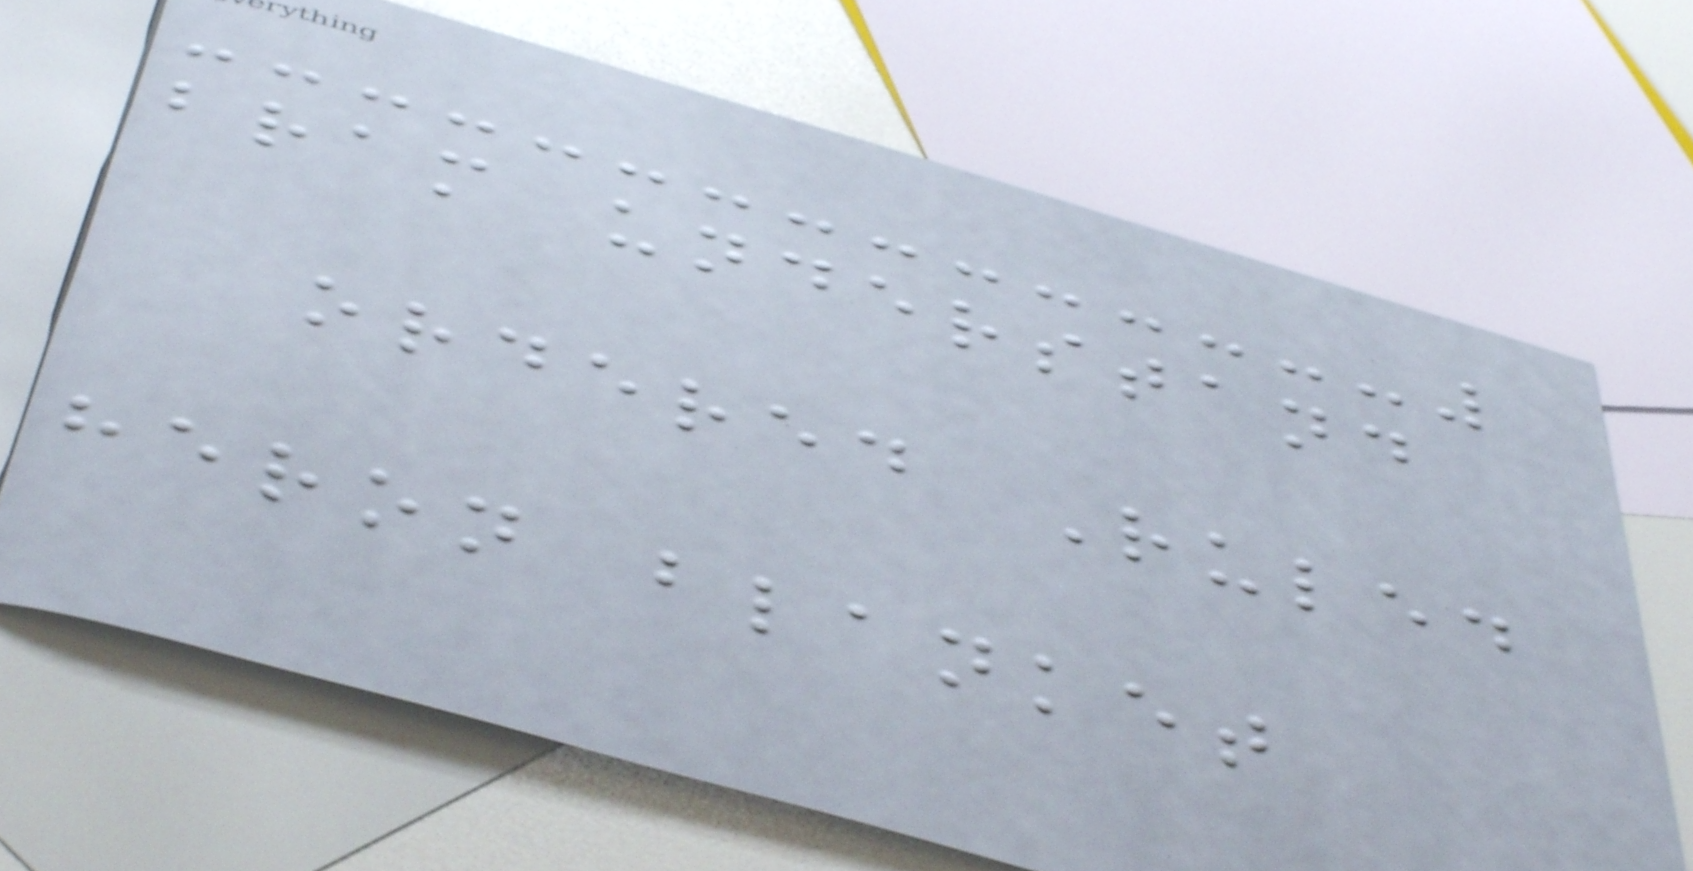bram understand
ordered Ruled
heron blanket
